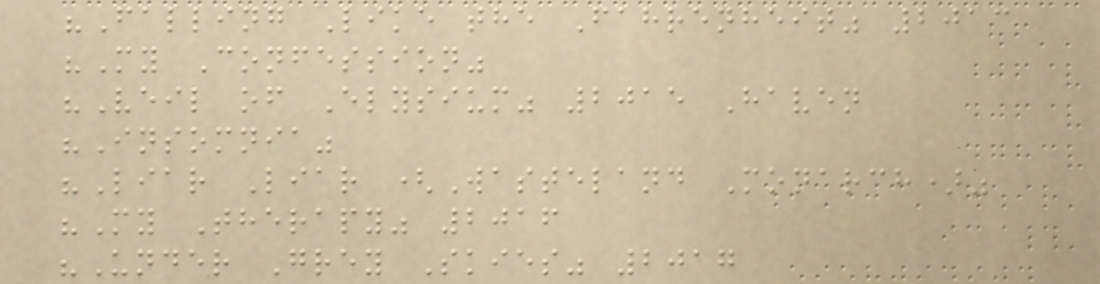"Falling Like the Fahrenheit" 2013
"My Confession"
"Veil of Elysium" 2015 Haven
"Insomnia"
"Liar Liar (Wasteland Monarch)"
"My Therapy" 2016
"Under Grey Skies" 2017
